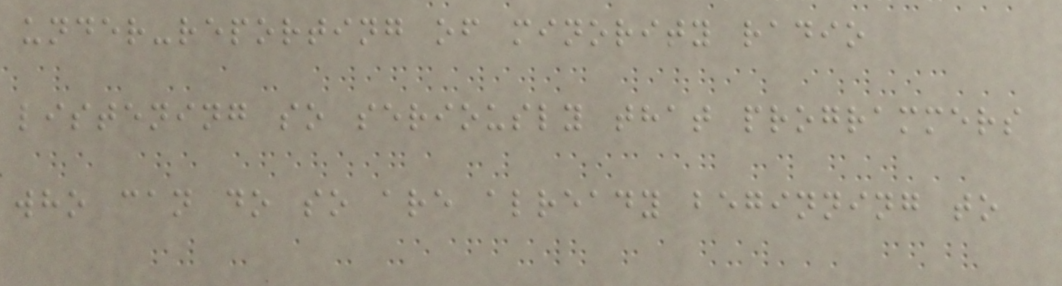under-reporting of minority radio
listening so seriously that programmers
who can do so are already beginning to
